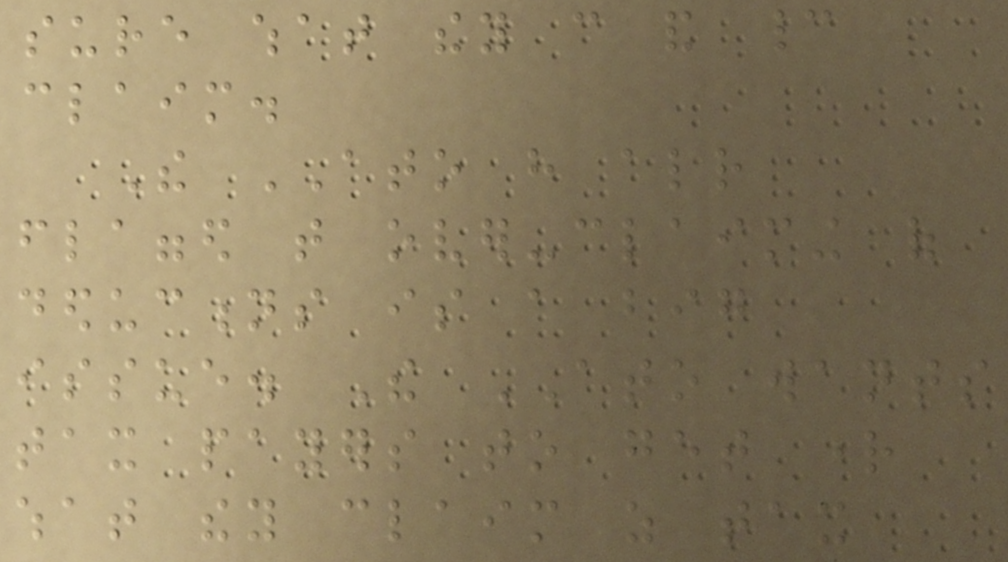sure what they can and cannot
claim.
The ATO have already
flagged that over-claiming of
deductions is a big
issue. The ATO wants
tax payers to get right
what they claim as tax
